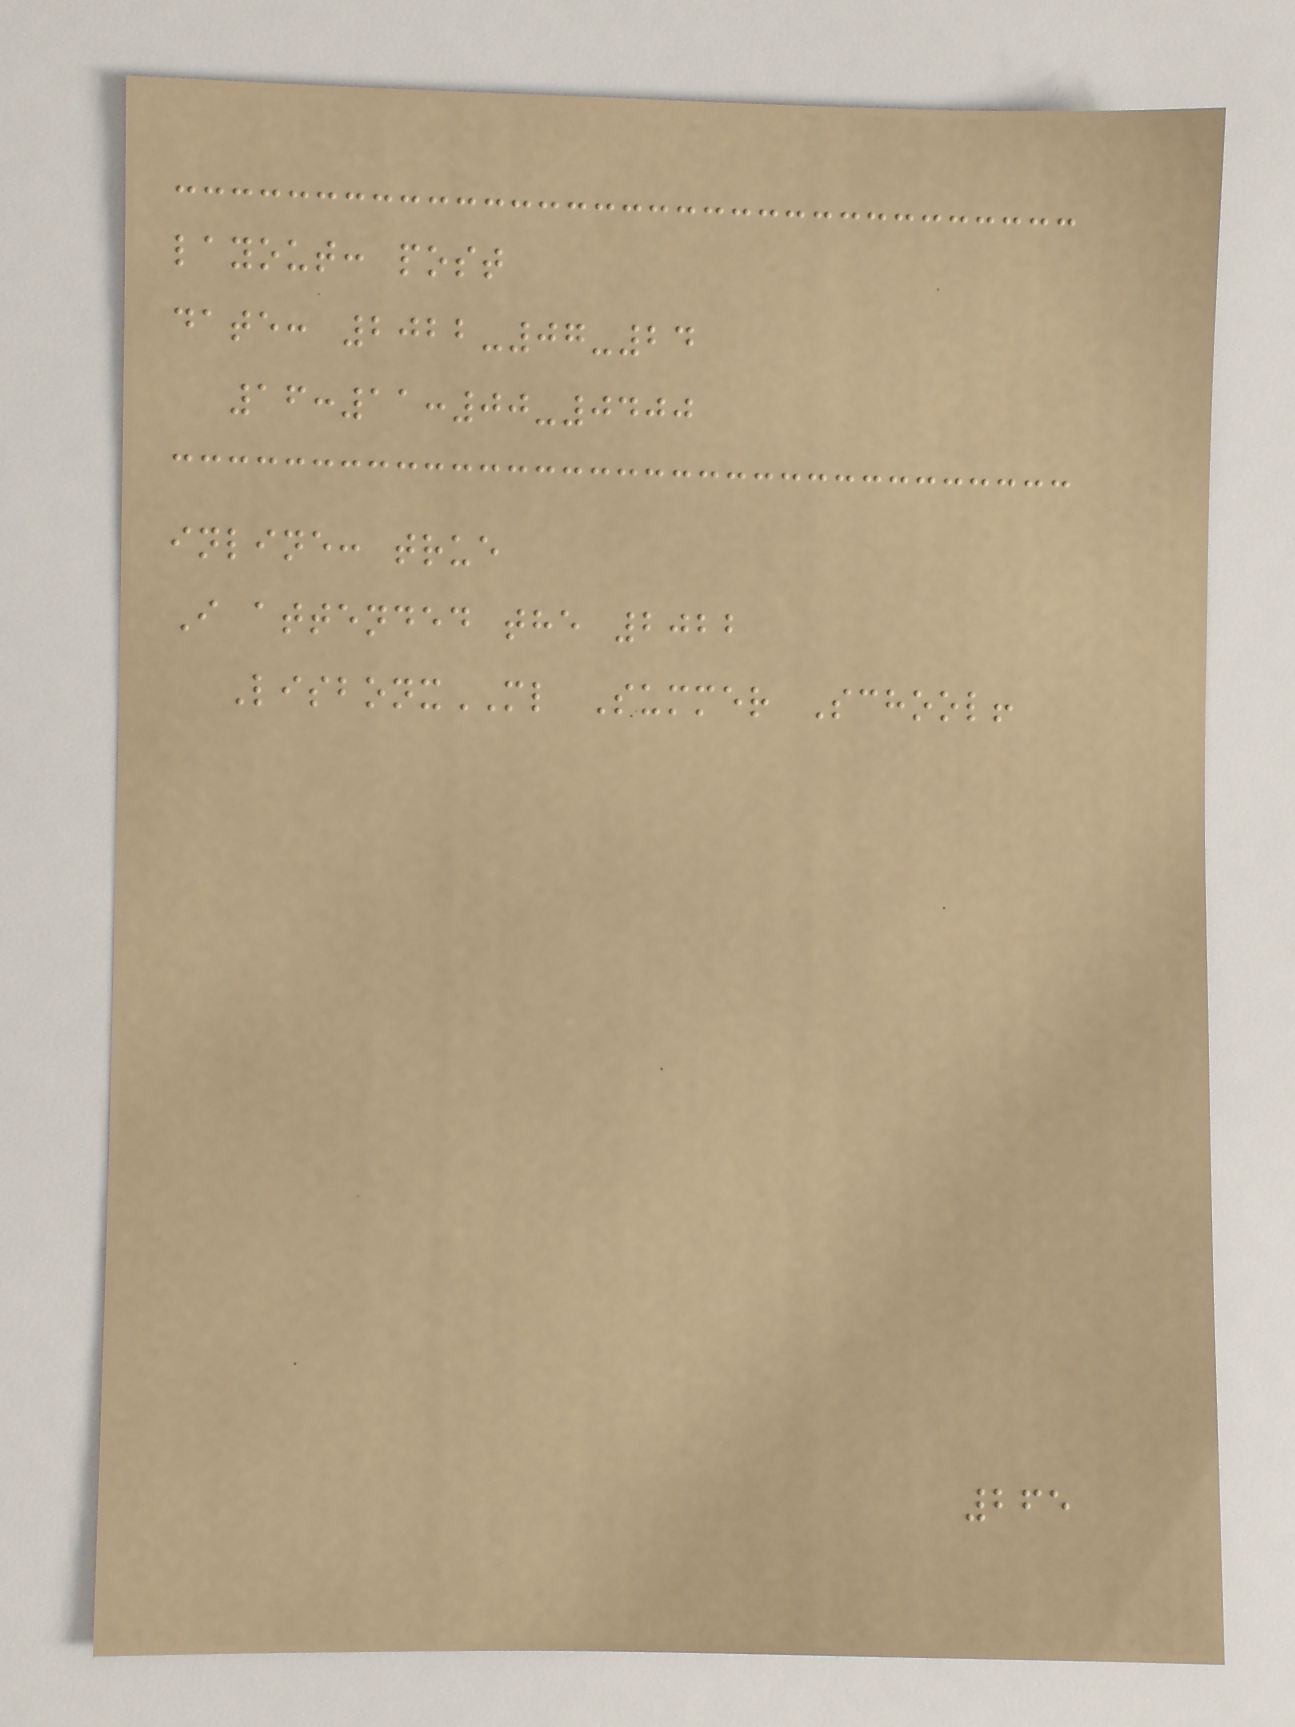layout: post
date: 2022-07-24
16:11:00-0400
inline: true
I attended the 2022
LisbonxML Summer School!
265
